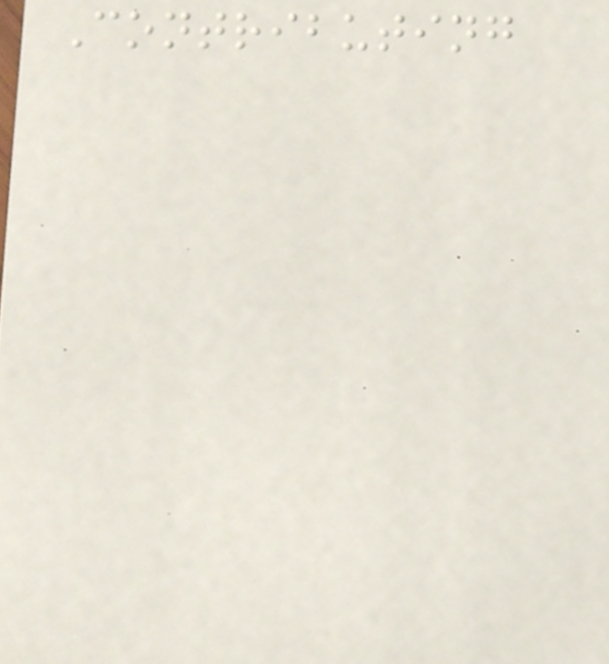Contributing
